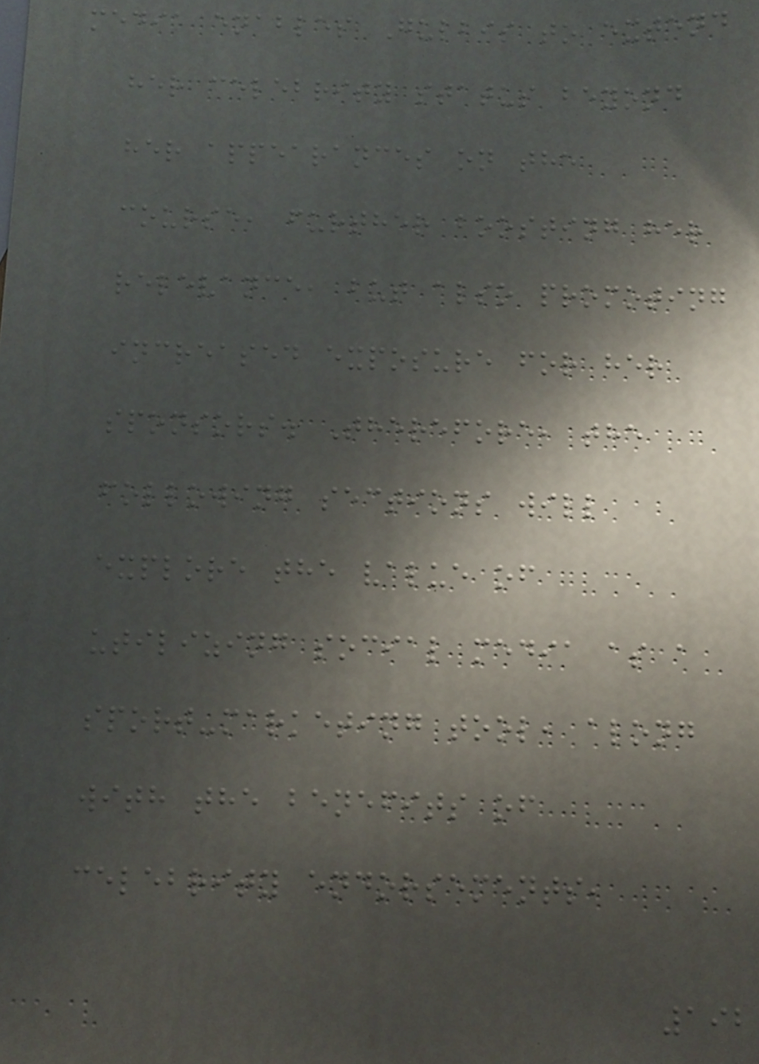media enables Gulbis to extend
her celebrity status beyond
her appearances on the
course, further boosting her
relevance, but also promoting
increased exposure for her
sponsors. Therefore, the
following sections will
explore the value of
utilizing social media as a
sport-marketing tool, along
with the benefits of
celebrity endorsements,
192
